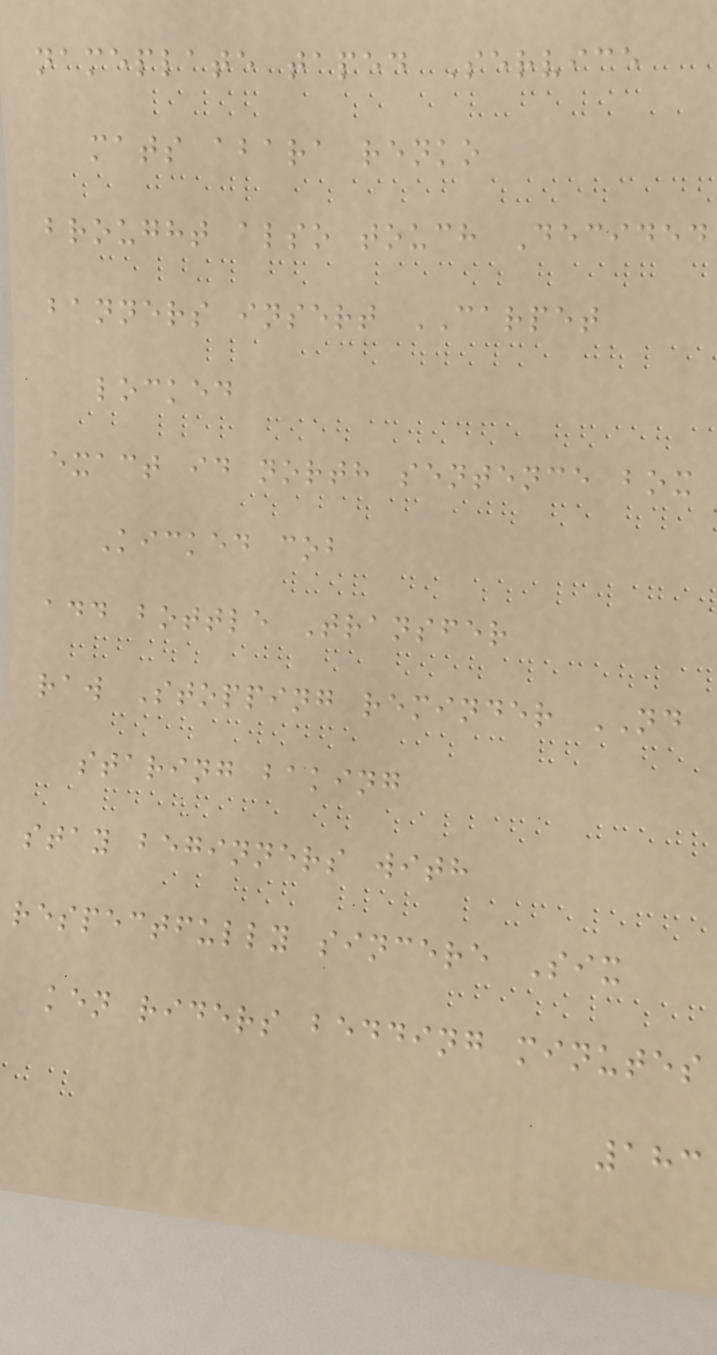nameplate taped Service
mats abara renko
brought also touch Decided
banners insert CARPET
locked
exact id north sentence box
Kicked cob
add bottle Transfer
raw Stopping reminder ND
staring baking
stay beginners with
respectfully sincere Six
ken riders bedding minutes
183
